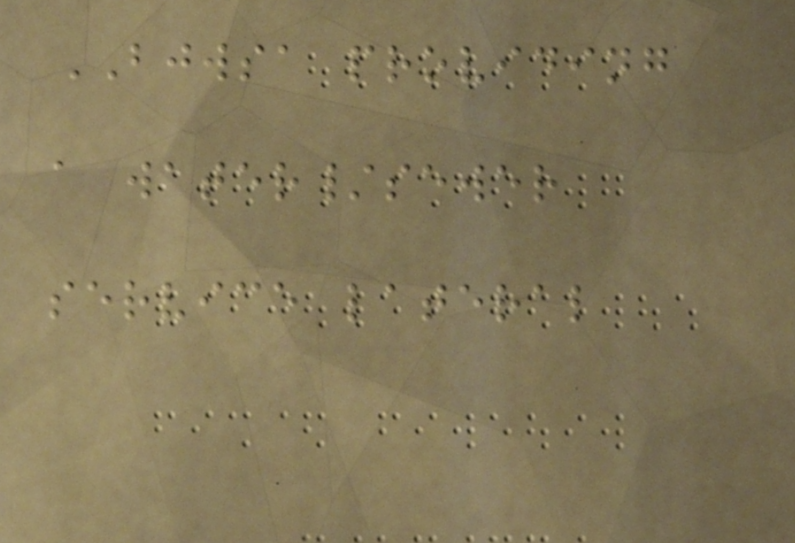BJWSA providing
a water/sewer
service lateral
